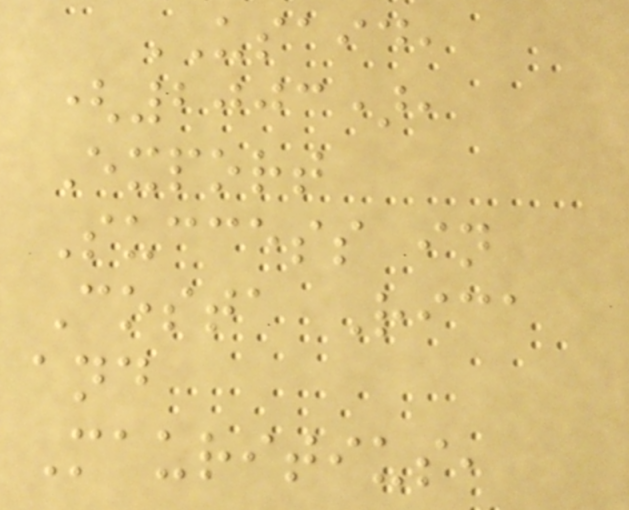USAID,
(2003),
Export
Success in
Costa Rica
and
Mauritius,
